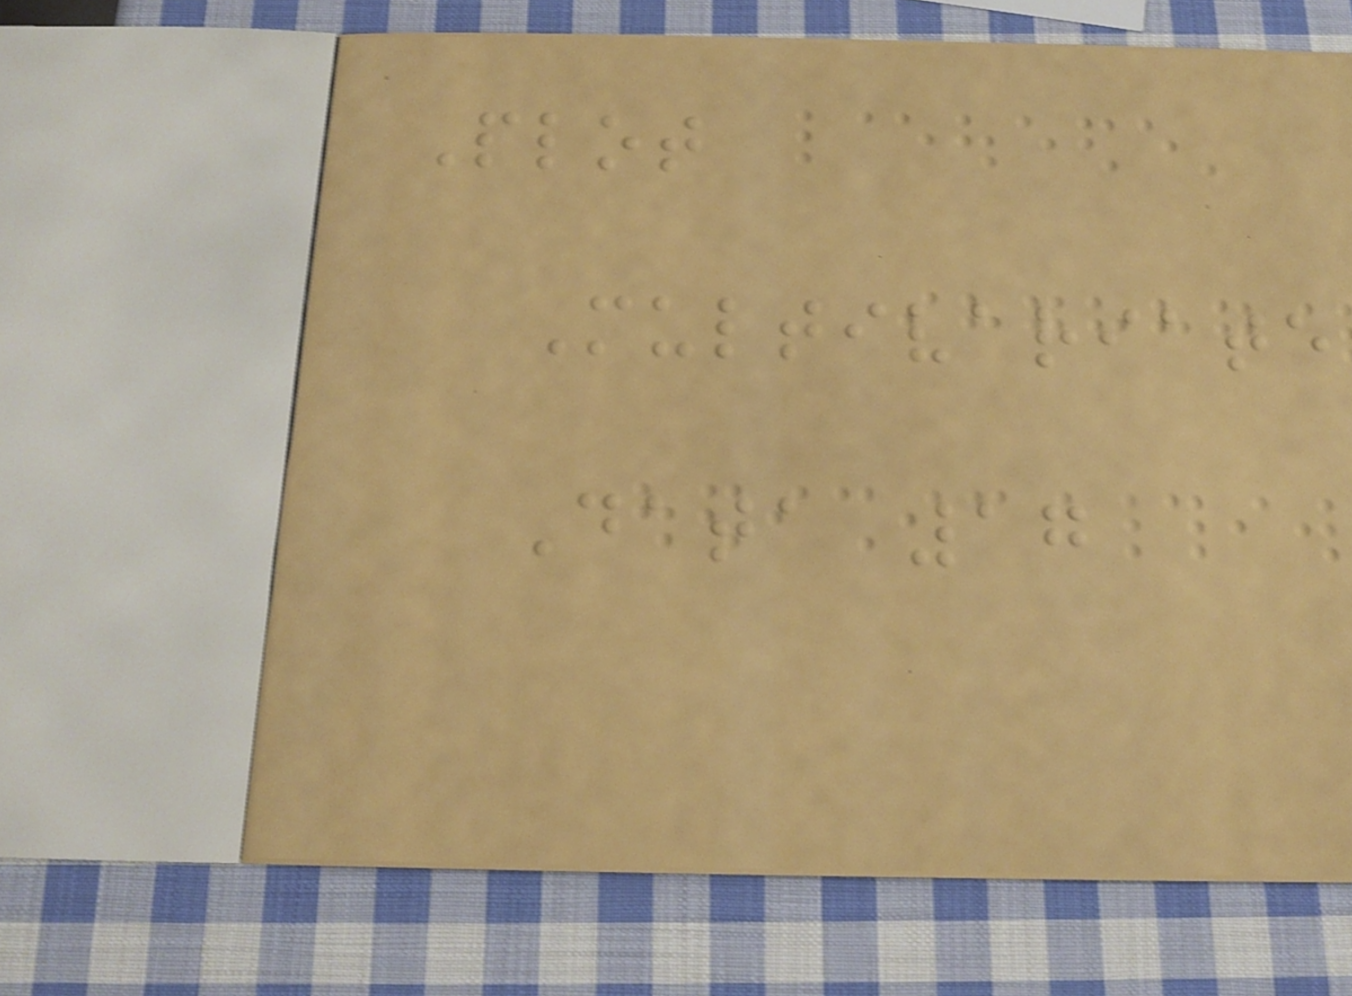Plot
Multivariate
Data 17
